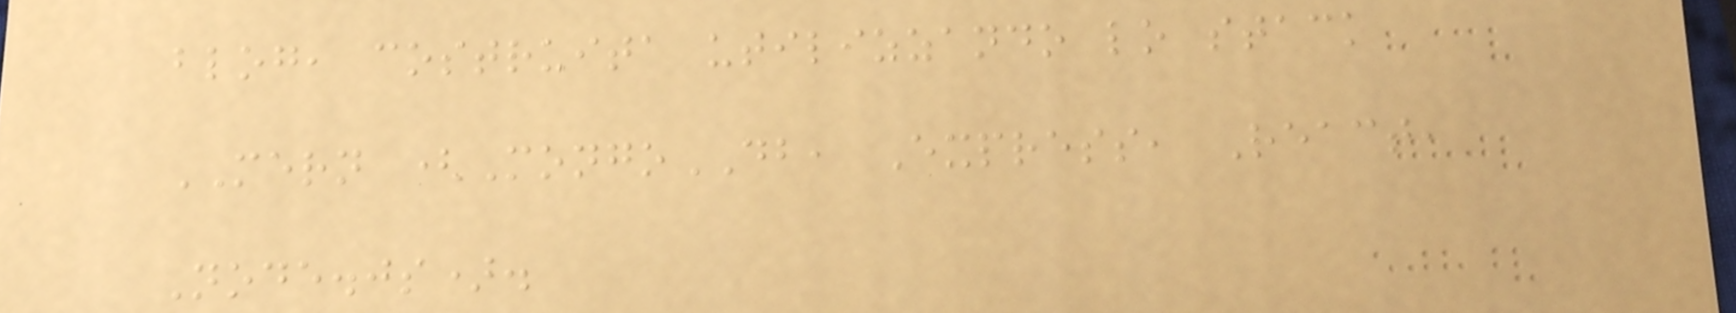blog, costruita utilizzando lo stack
MERN (MongoDB, Express, React,
Node.js).
